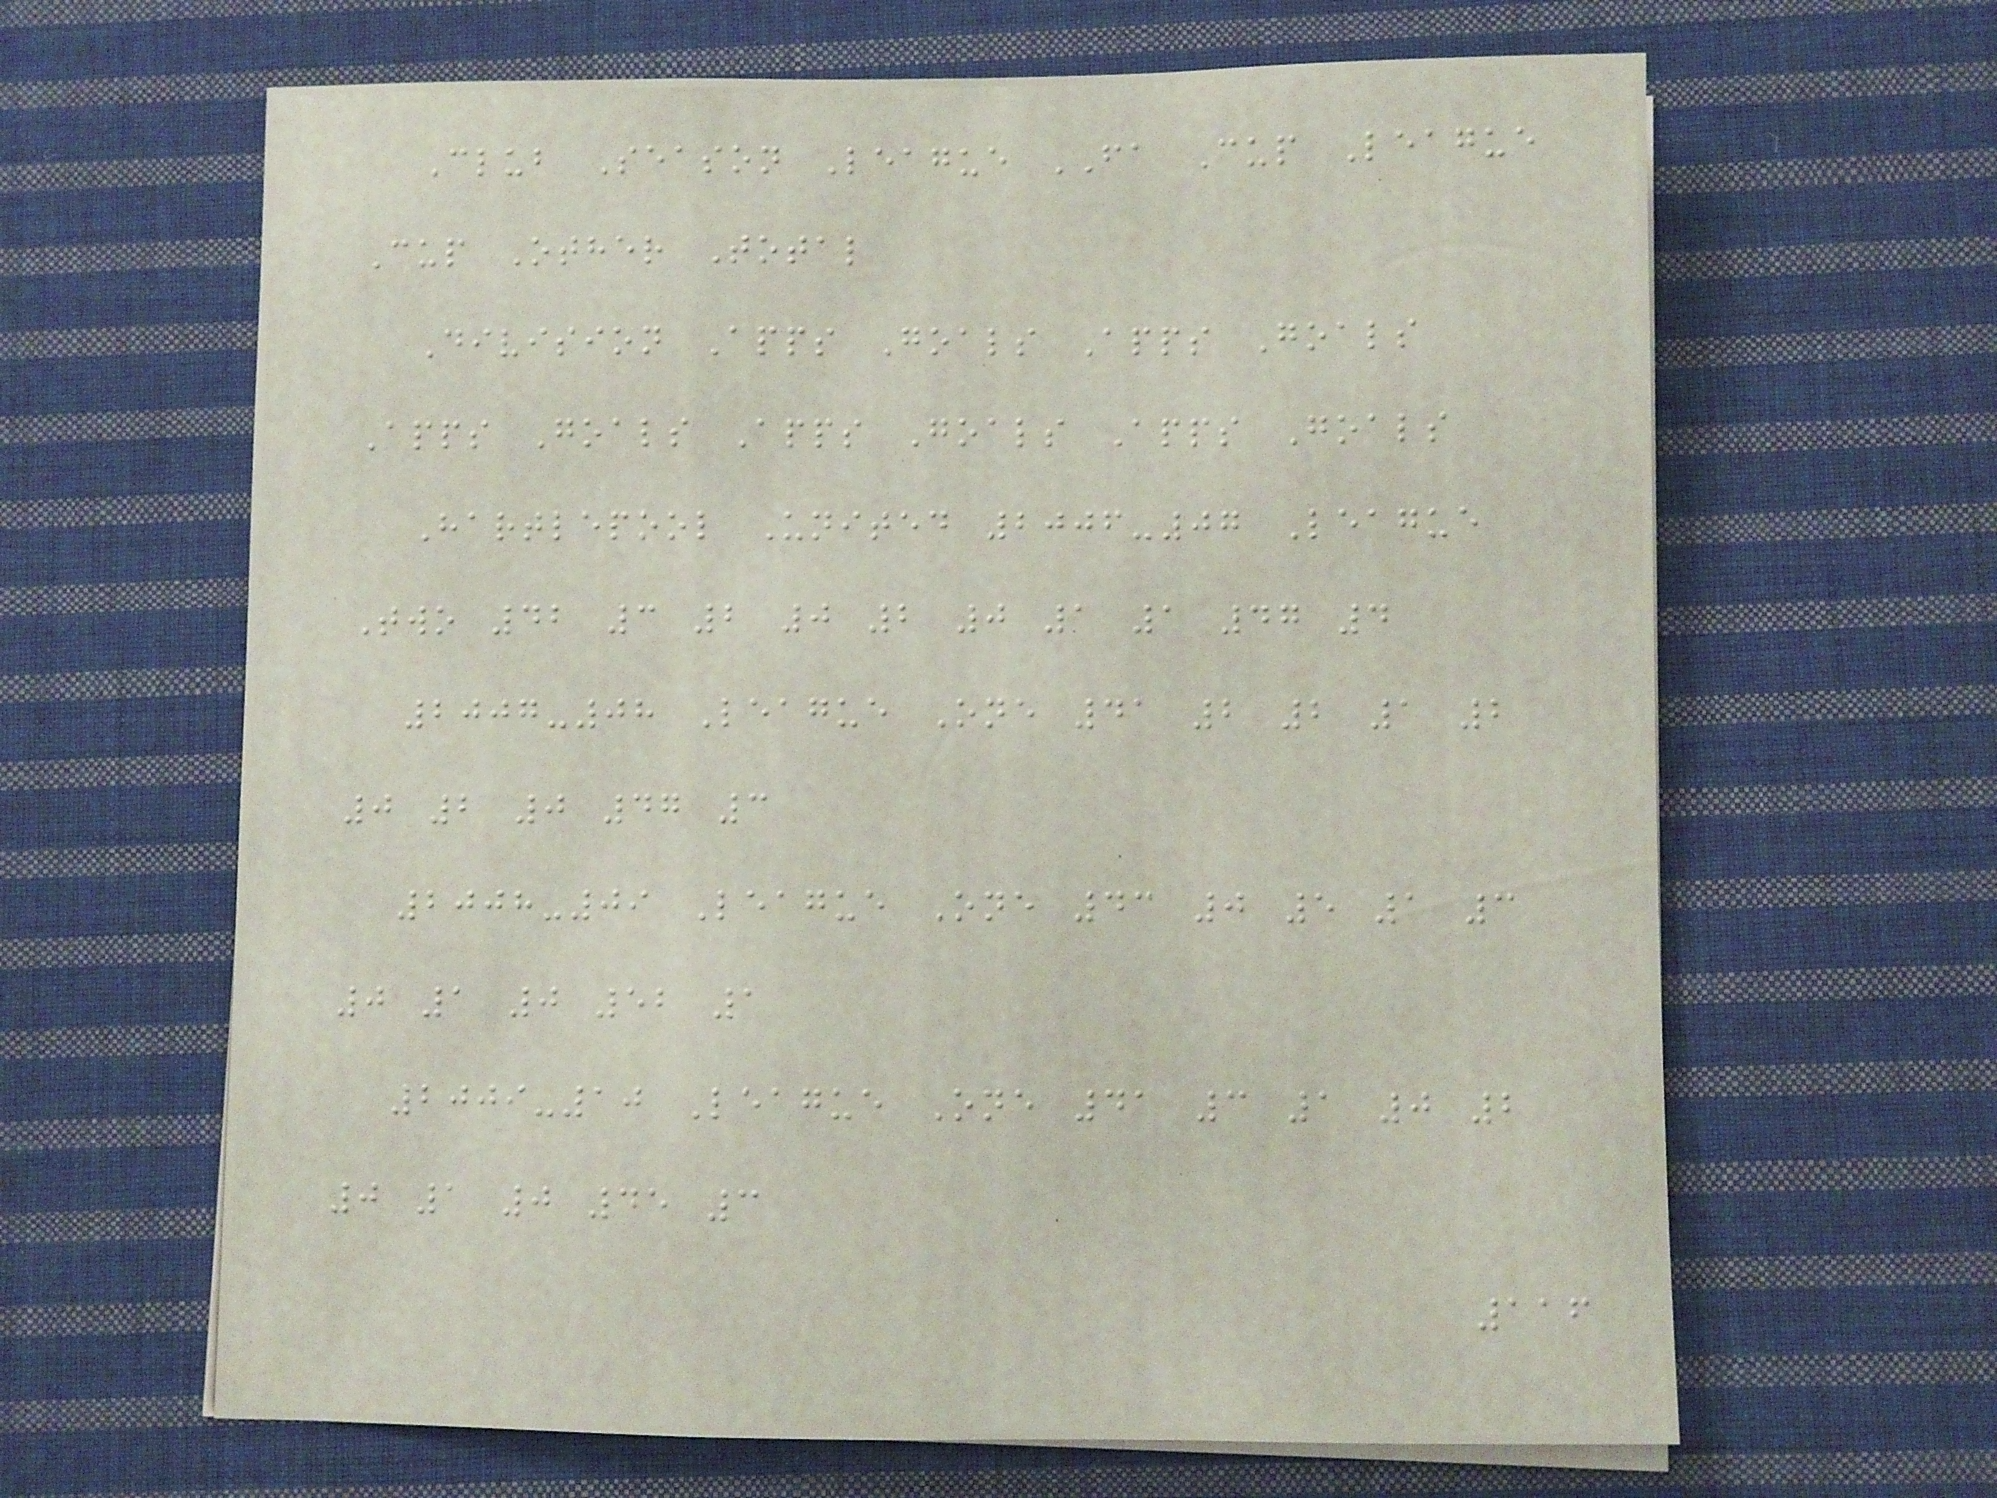Club Season League FA Cup League
Cup Other Total
Division Apps Goals Apps Goals
Apps Goals Apps Goals Apps Goals
Hartlepool United 2006-07 League
Two 42 3 2 0 2 0 1 1 47 4
2007-08 League One 41 2 2 1 2
0 2 0 47 3
2008-09 League One 43 0 5 1 3
0 1 0 52 1
2009-10 League One 41 3 1 0 2
0 1 0 45 3
116
